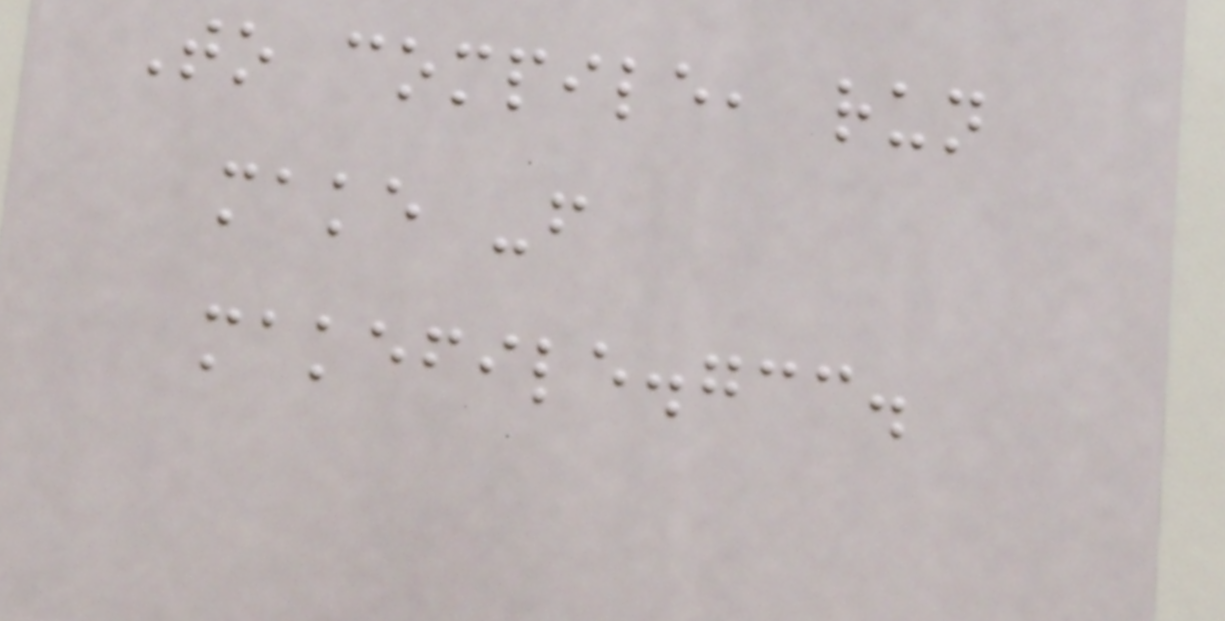To compile, run
make -f
makefile.gcc.
